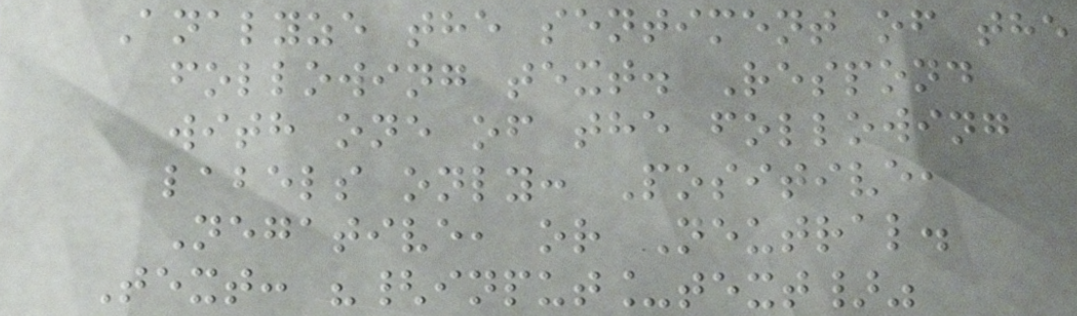Analyze the sentiment of the
following text. Respond
with one of the following
labels only: Positive,
Negative, or Neutral.
Text: "{input_text}"
